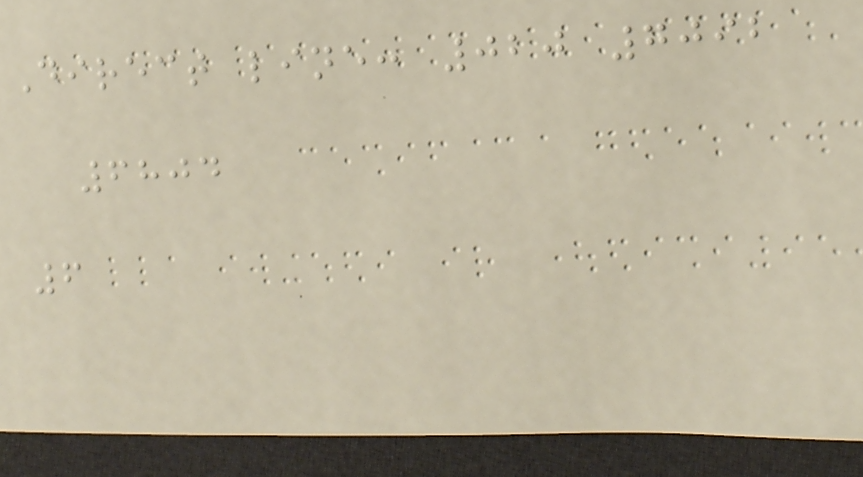Direct line: 020 7092
6804
6
